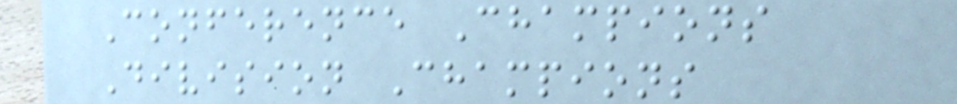Conference Champions
Division Champions
